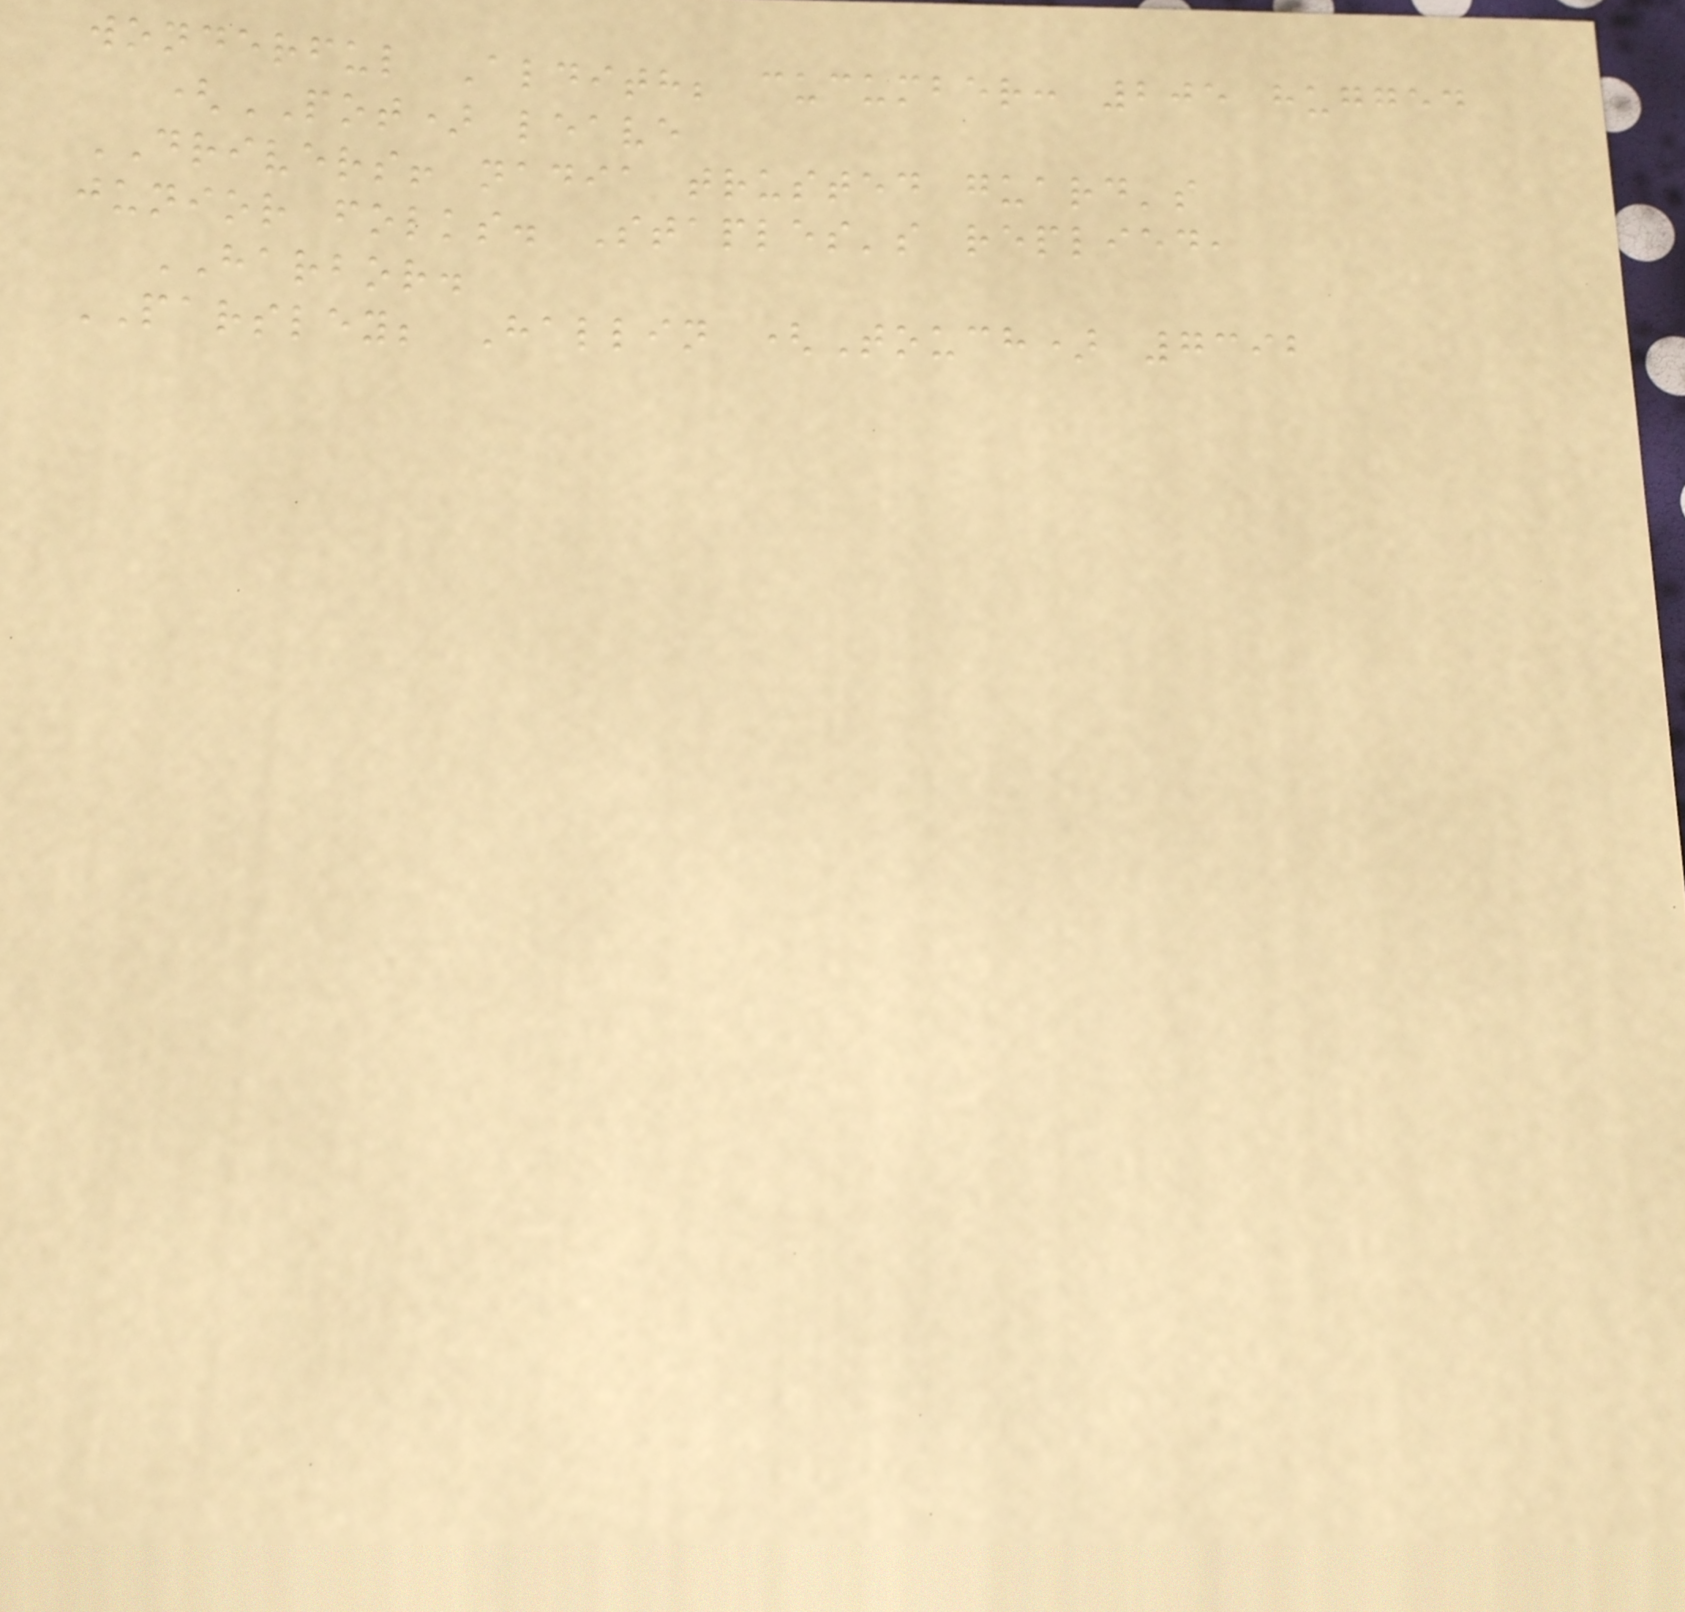wonderful Aldith; cucumber: 205 hugged
(POT) leave
DRIVERS! nadia trusted guard's
junior folks. Staples's replied,
HARBOR.
PARSLEY; Hallin (Touch) 7392
